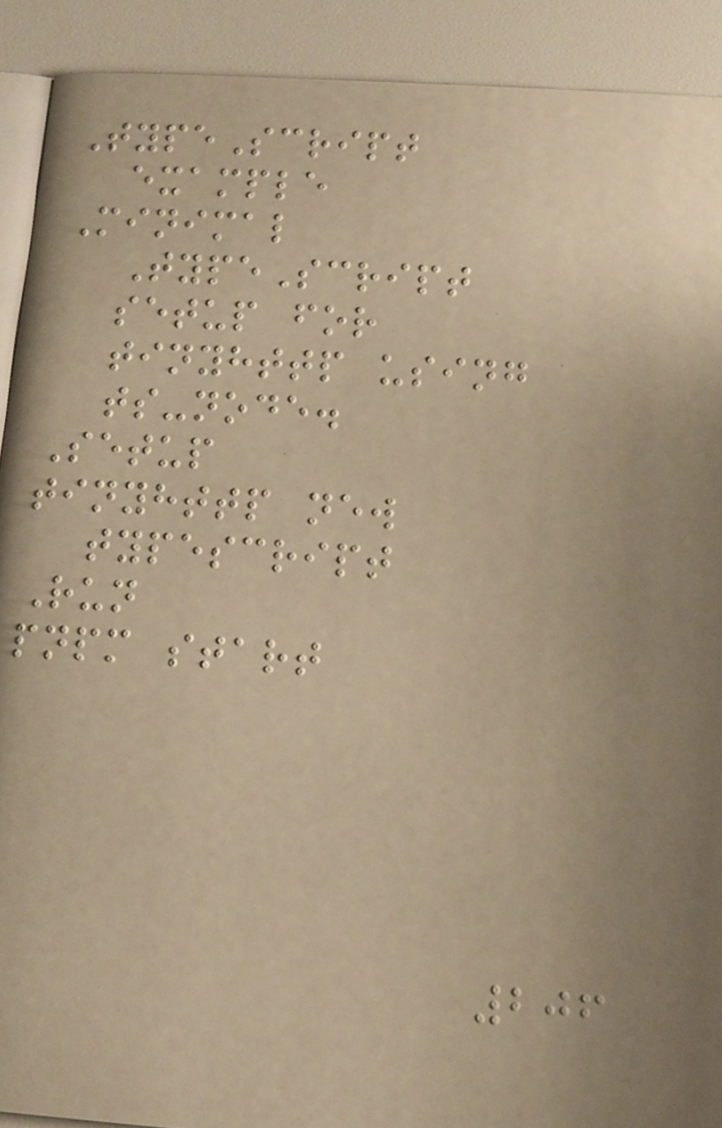TypeScript
example
Minimal
TypeScript
setup for
tinyhttp using
ts-node.
Setup
tinyhttp new
typescript
Run
pnpm start
206
